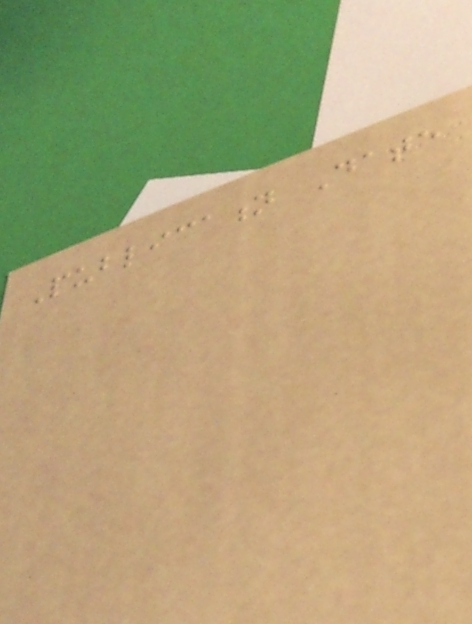Publication Date
